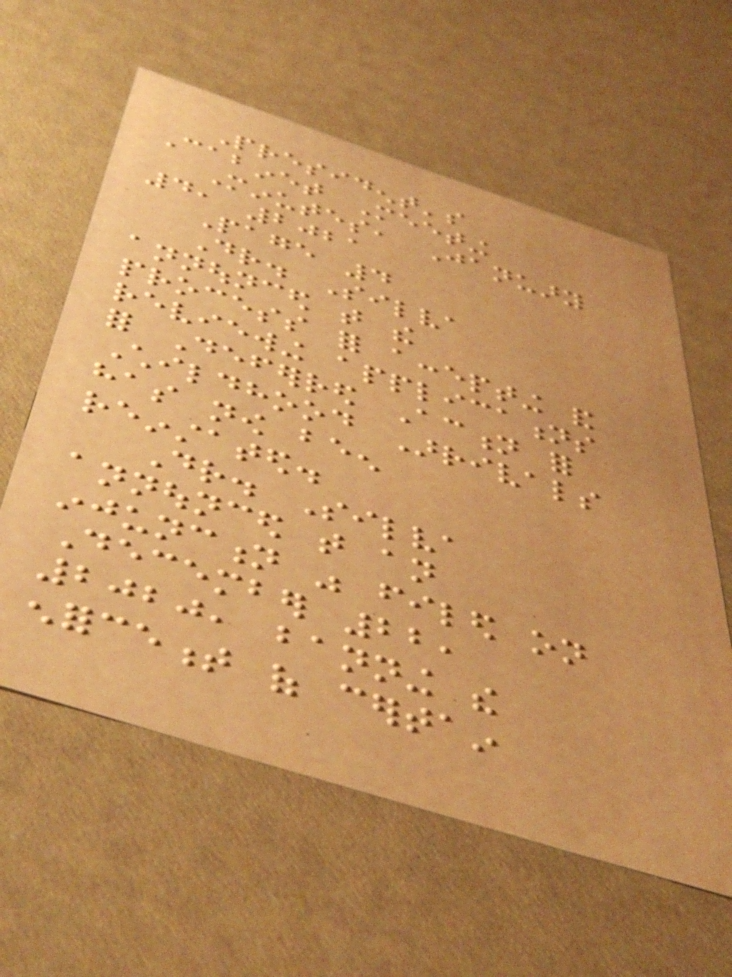President's
Cabinet Meeting
Minutes, January
4, 2021
Page 4
Dr. Silva
announced that the
process for accepting and
reviewing applications
for Deferred Action for
Childhood Arrivals
has now been
reinstated.
Dr. Silva
announced that an
injunction was filed on
December 22,
2020, banning the
enforcement of certain
